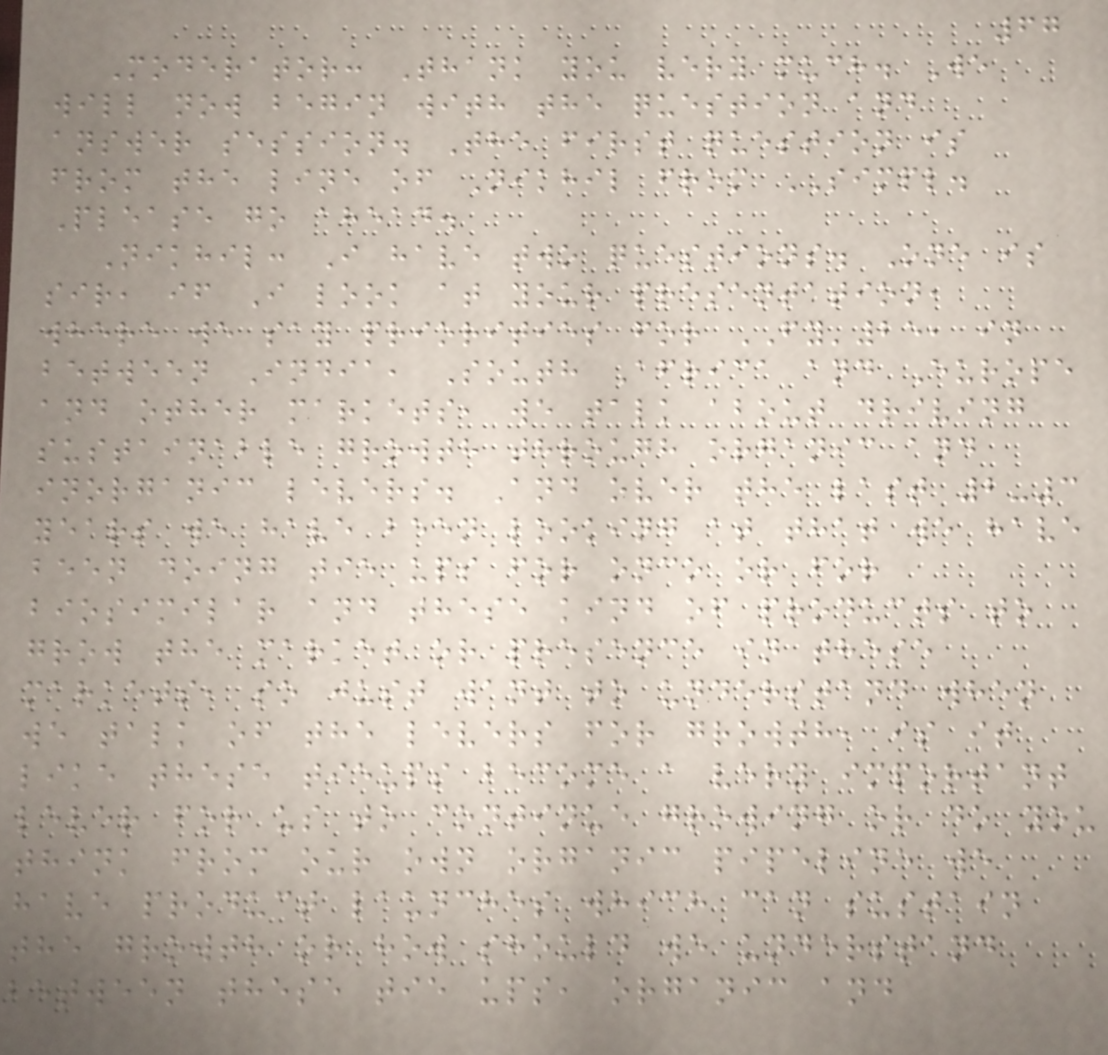67
Moderator: Thank you very much. We
will now begin with the question and
answer session. The first question is
from the line of Nikhil from SIMPL.
Please go ahead.
Nikhil: I have two questions. One is
sir, if I look at your presentation,
where we say priorities for FY'25, in
between India, South Africa and Europe
and other markets, we talk about driving
sustainable growth through organic and
inorganic levers. And over the last 2-3
years we have been looking at that we have
been doing tie ups for onco or for
biosimilar and these kind of products to
grow the market or presence in these
markets, so just want to understand when
we talk of the levers for growth, is it
like these tieups become a very important
lever for us to continue growing or do you
think from our own organic pipeline we
have product launches which can sustain
the growth or how should we understand
between these tie ups, organic and
